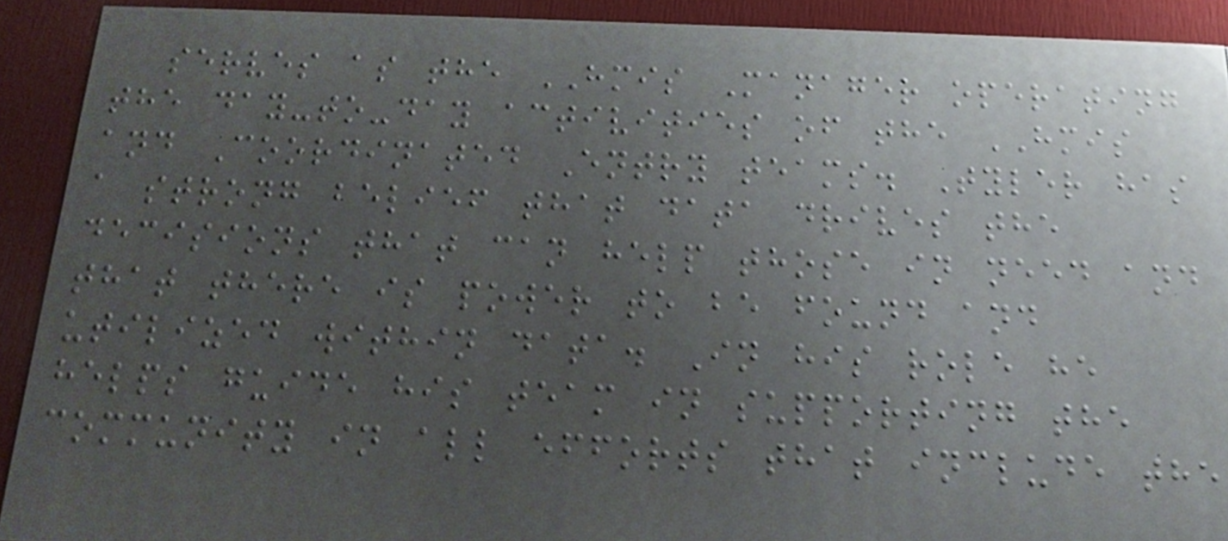serves as the HMIS Manager operating
the day-to-day activities of the HMIS
and Coordinated Entry teams. Tyler has
a strong belief that data drives the
decisions that can help those in need and
that there is power to be found and
utilized within data. In his role he
helps guide his team in supporting the
community in all efforts that include the
